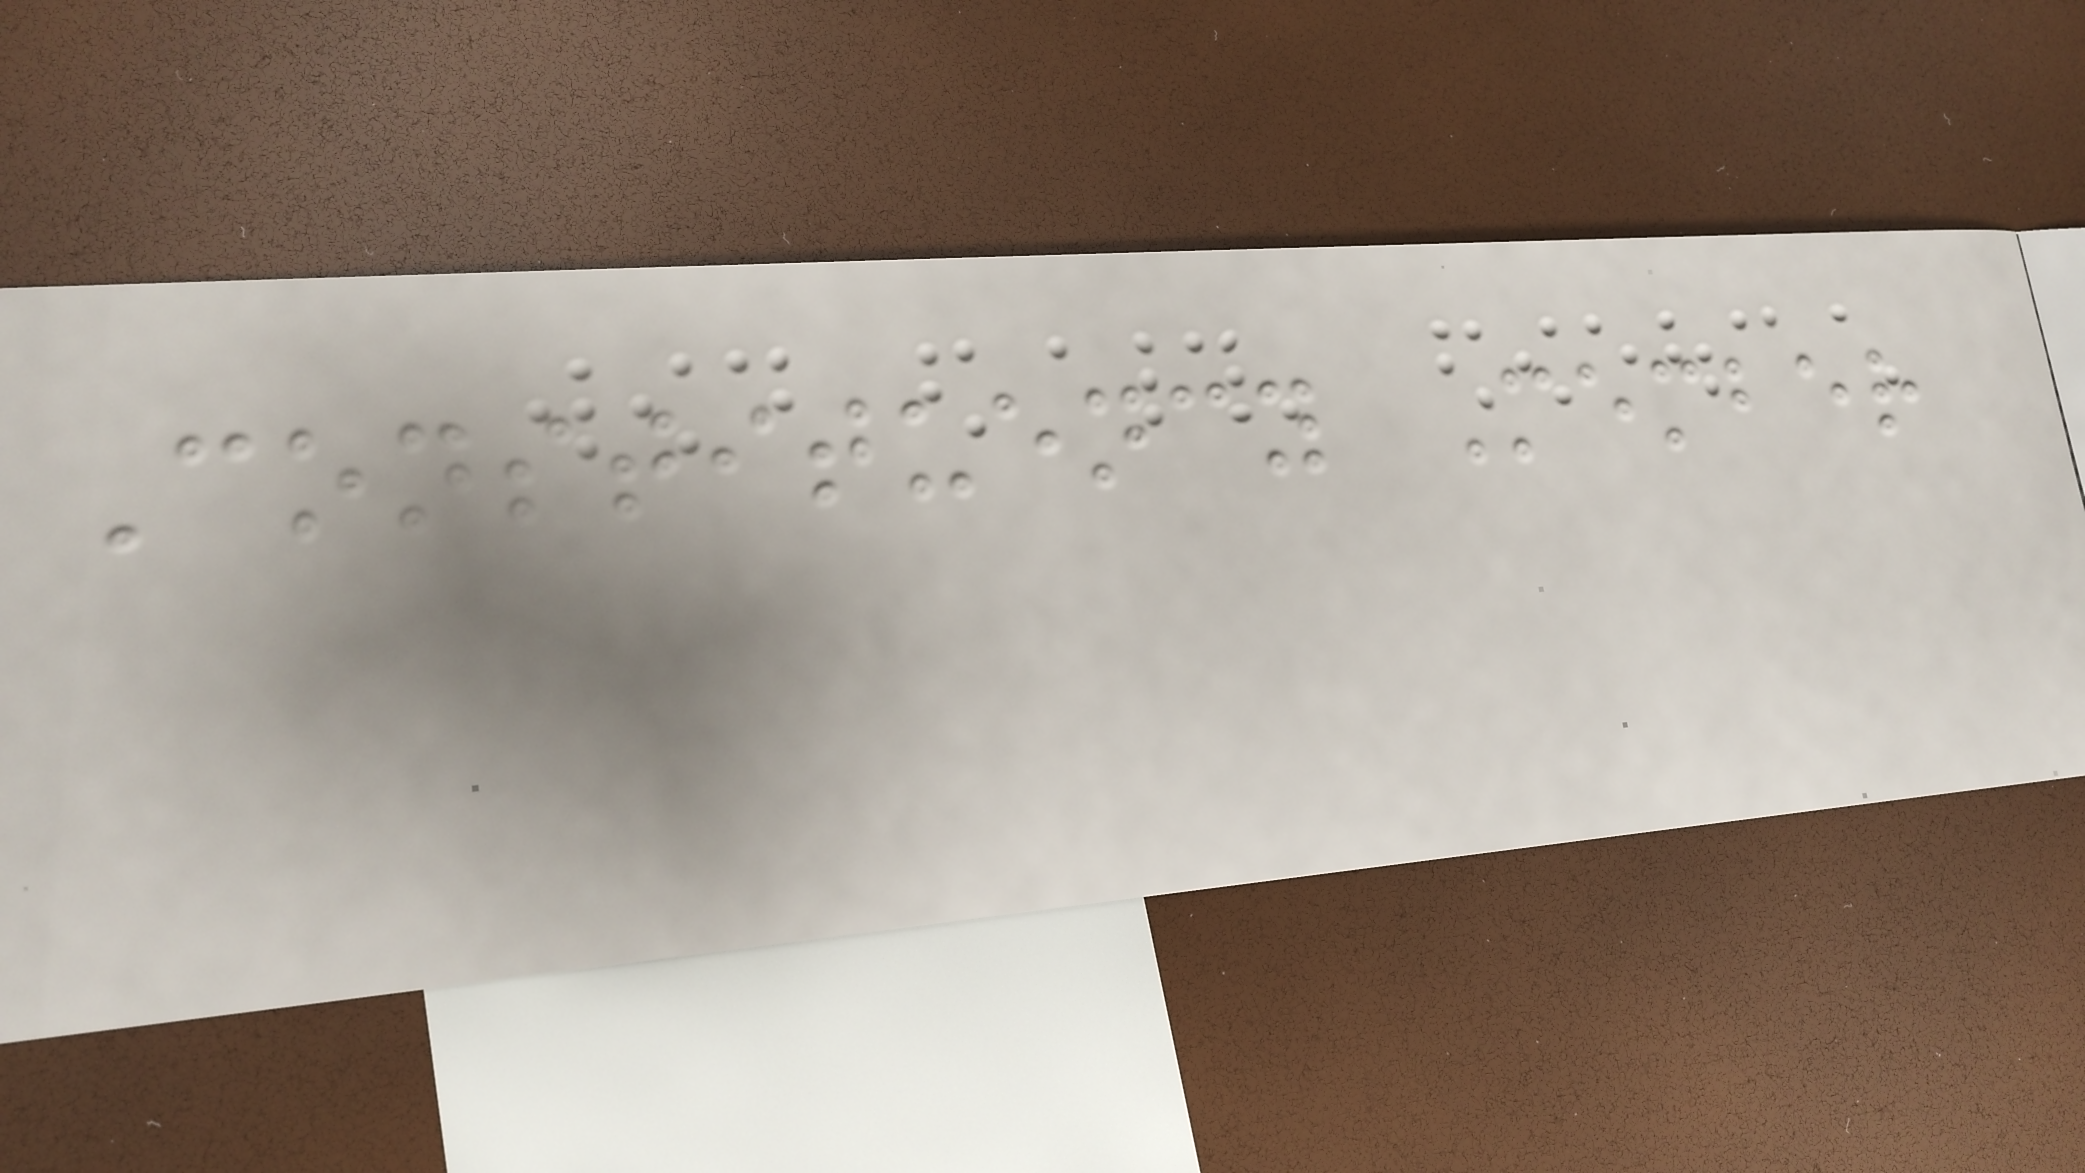Constituency Member
